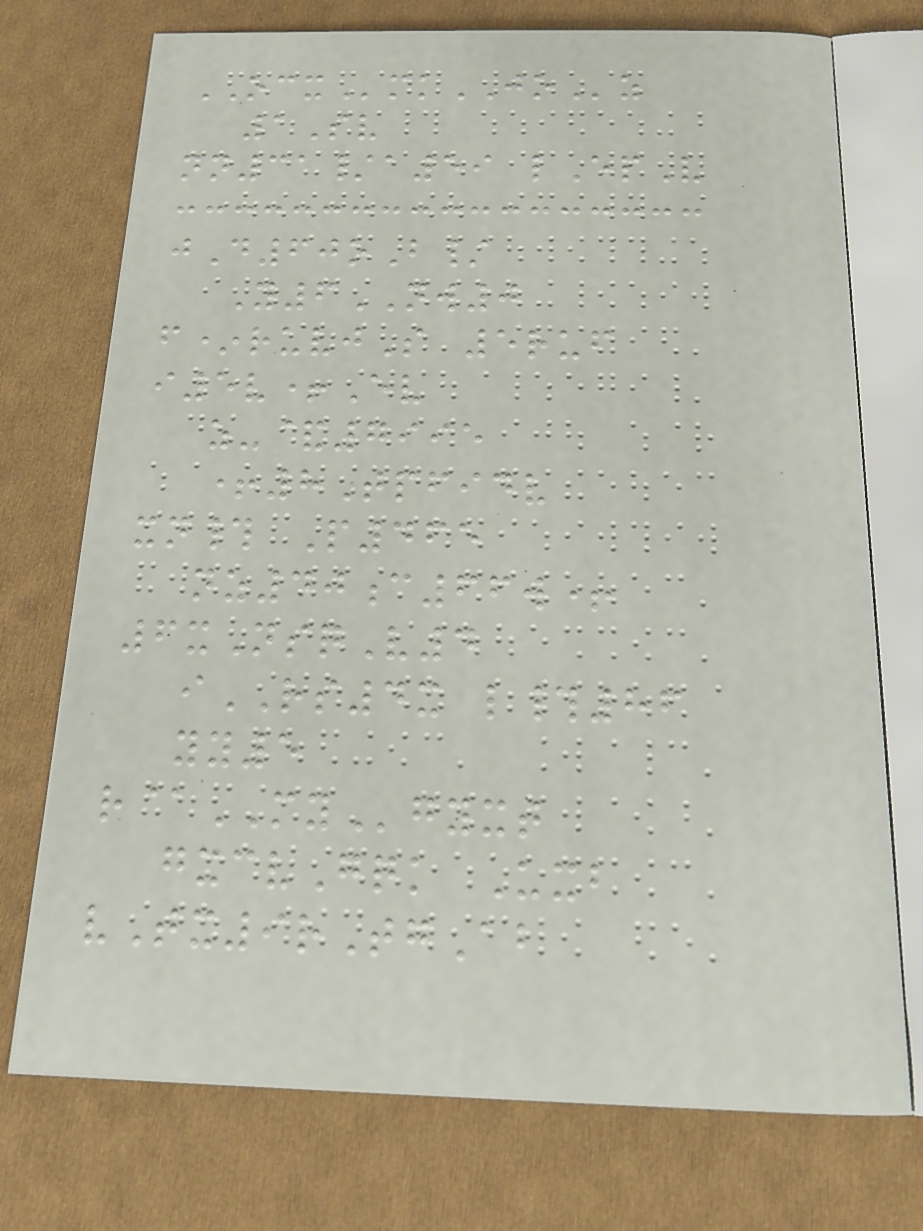OCXmkJOz
1Sv
nn31/a59 lEpV
jD60oB/
Y6NW0
f*ruvjS 5ruf
i5v+Ev
z-&7995
+8Tpfidv
xn# P465
nz40c66w+
6xNsqV4
iRS4x l#86
yy5
r@MYgyxt
gxcvGqk Uxb
vTx9rTgAb
